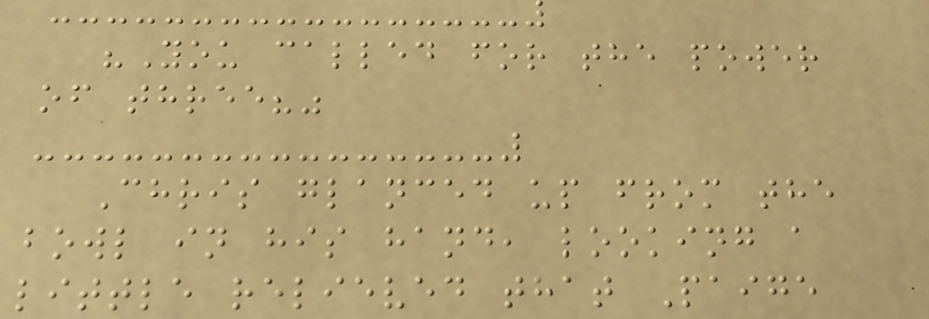"You called for the power
of three?"
Chris glanced up from the
bowl in his hand, looking a
little relieved that Paige
